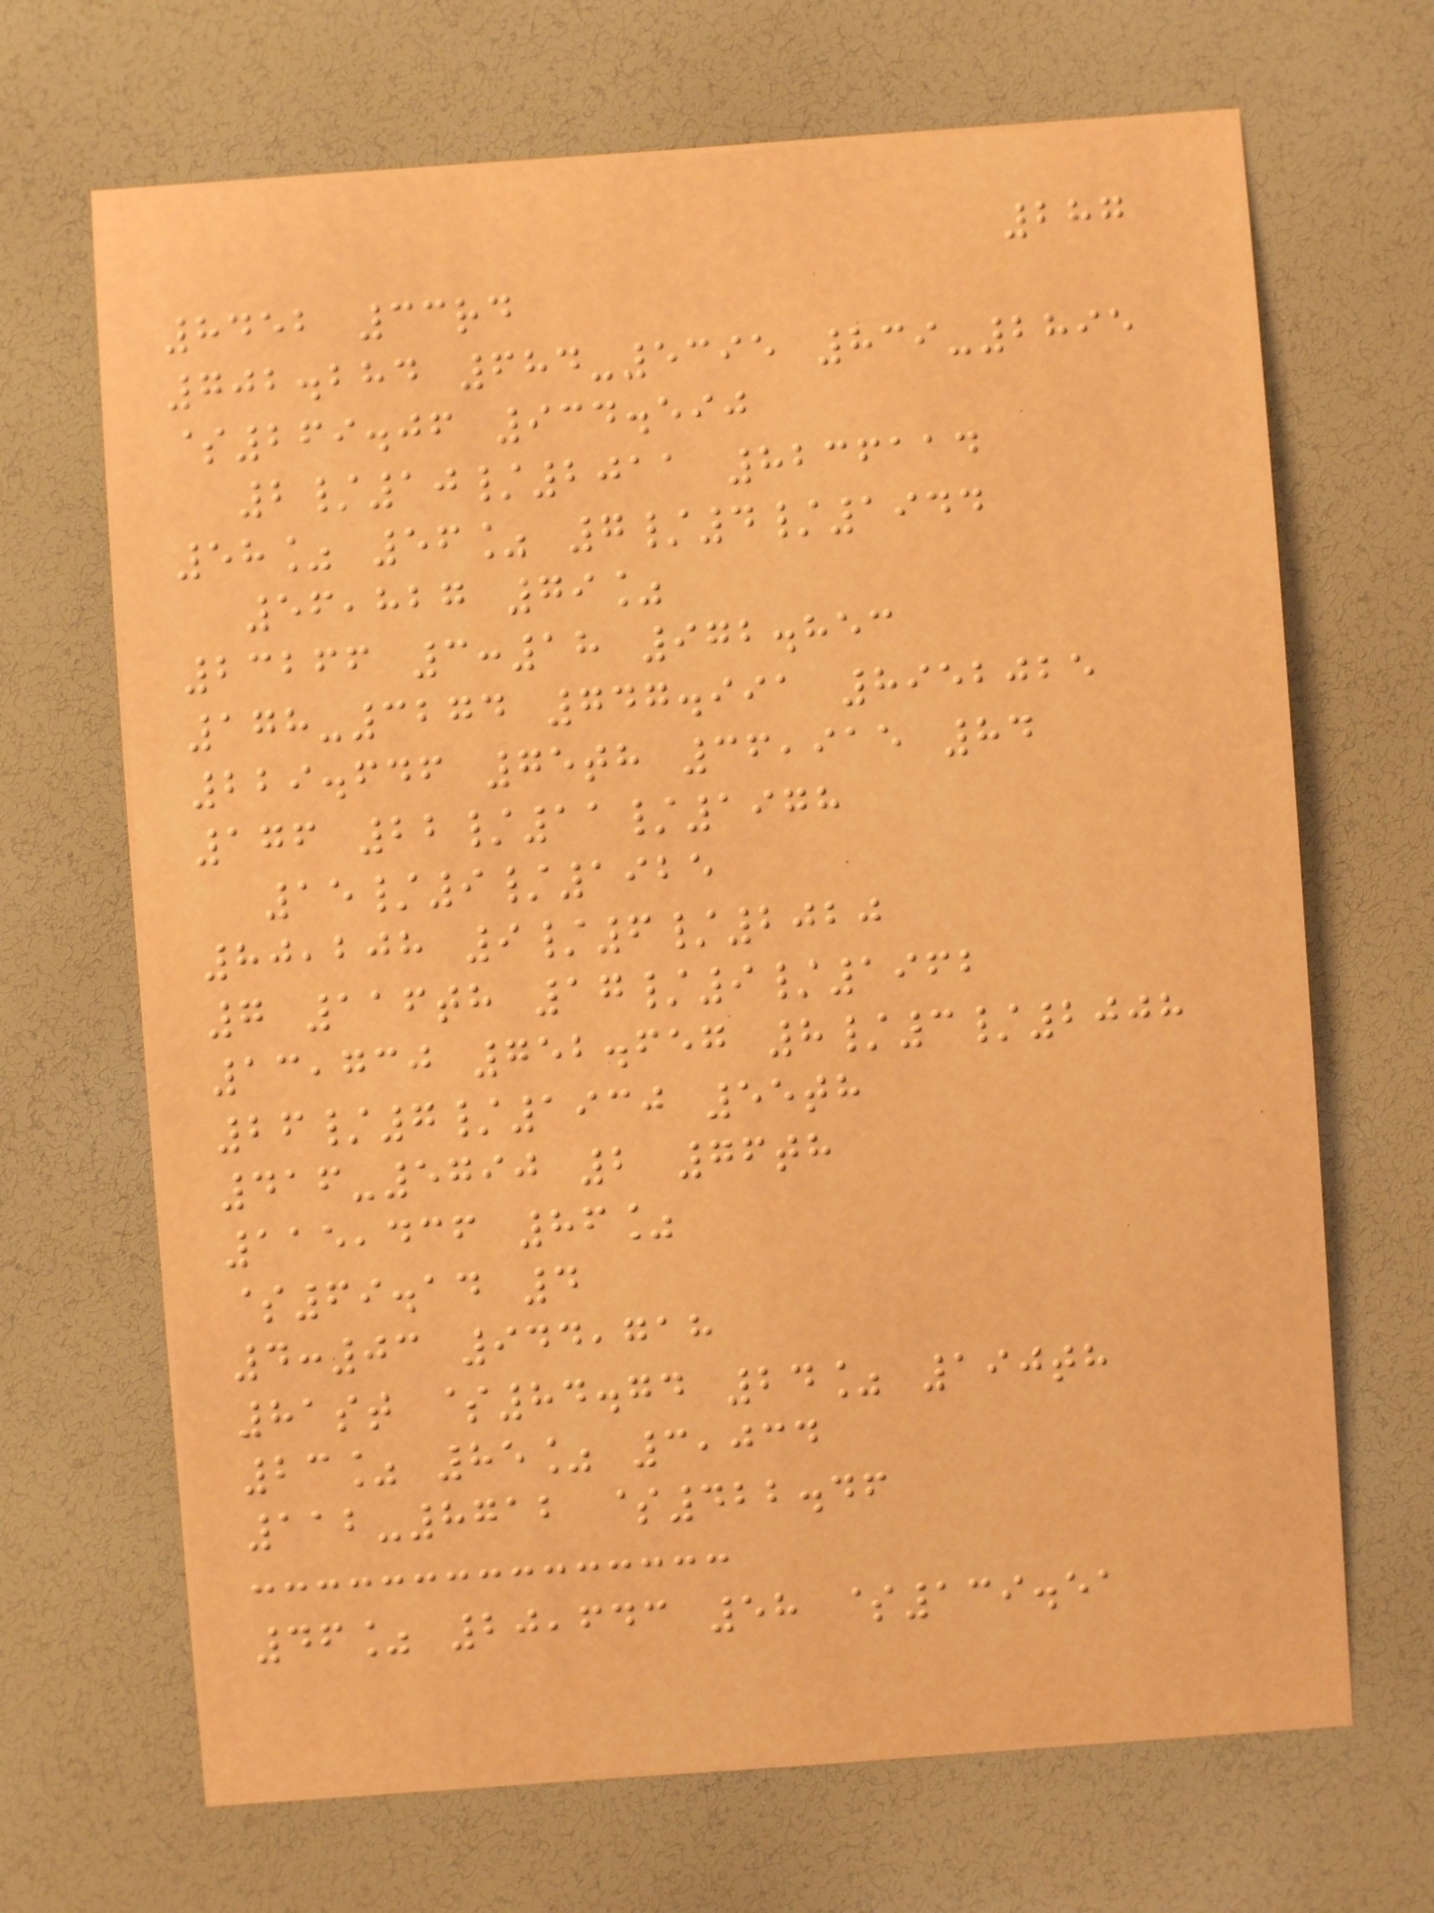287
8452 33rd
702.284 684-5395 839-2895
$269.06 934.590
2/10/2011 8236114
58% 56% 7/4/1944
56,827 79%
23266 3:18 972.853
178-3274 747.991 8952025
229.646 75th 36,915 84
176 22/11/1978
15/9/1925
80,208 9/6/2020
7 116th 17/9/1962
13,730 752.657 8/3/2008
26/7/1930 55th
416-5790 2 76th
115,436 86%
$69.14 4
4:03 944,718
81st $84.74 24% 190th
23% 85% 3,034
112-8712 $422.46
46% 20,643 58 $139.51
